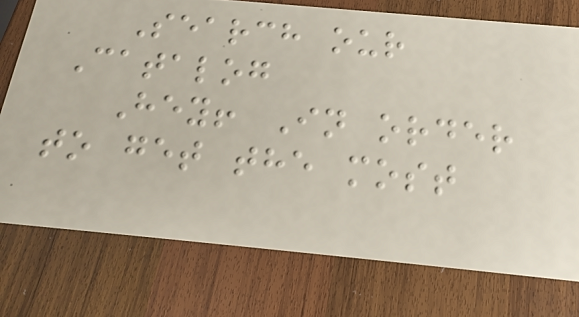Search our
Catalog
Hey! In order
to get the most
